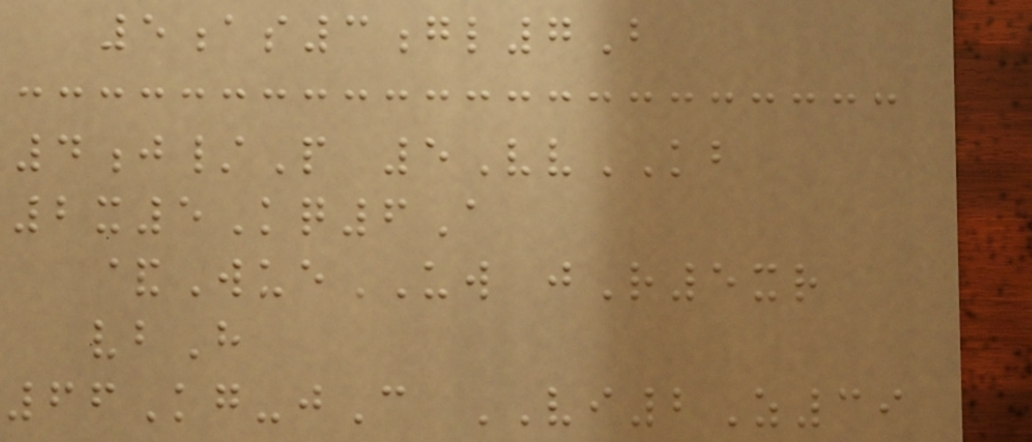5as3gl7B
4j/P 5VvKB
2x5Kq6A
&WueUW jR5xr
vbH
66Kg-jC VI2Z39
